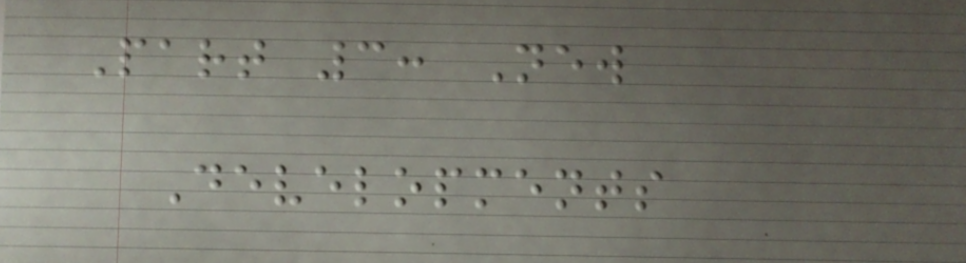Part 3: New
Developments
